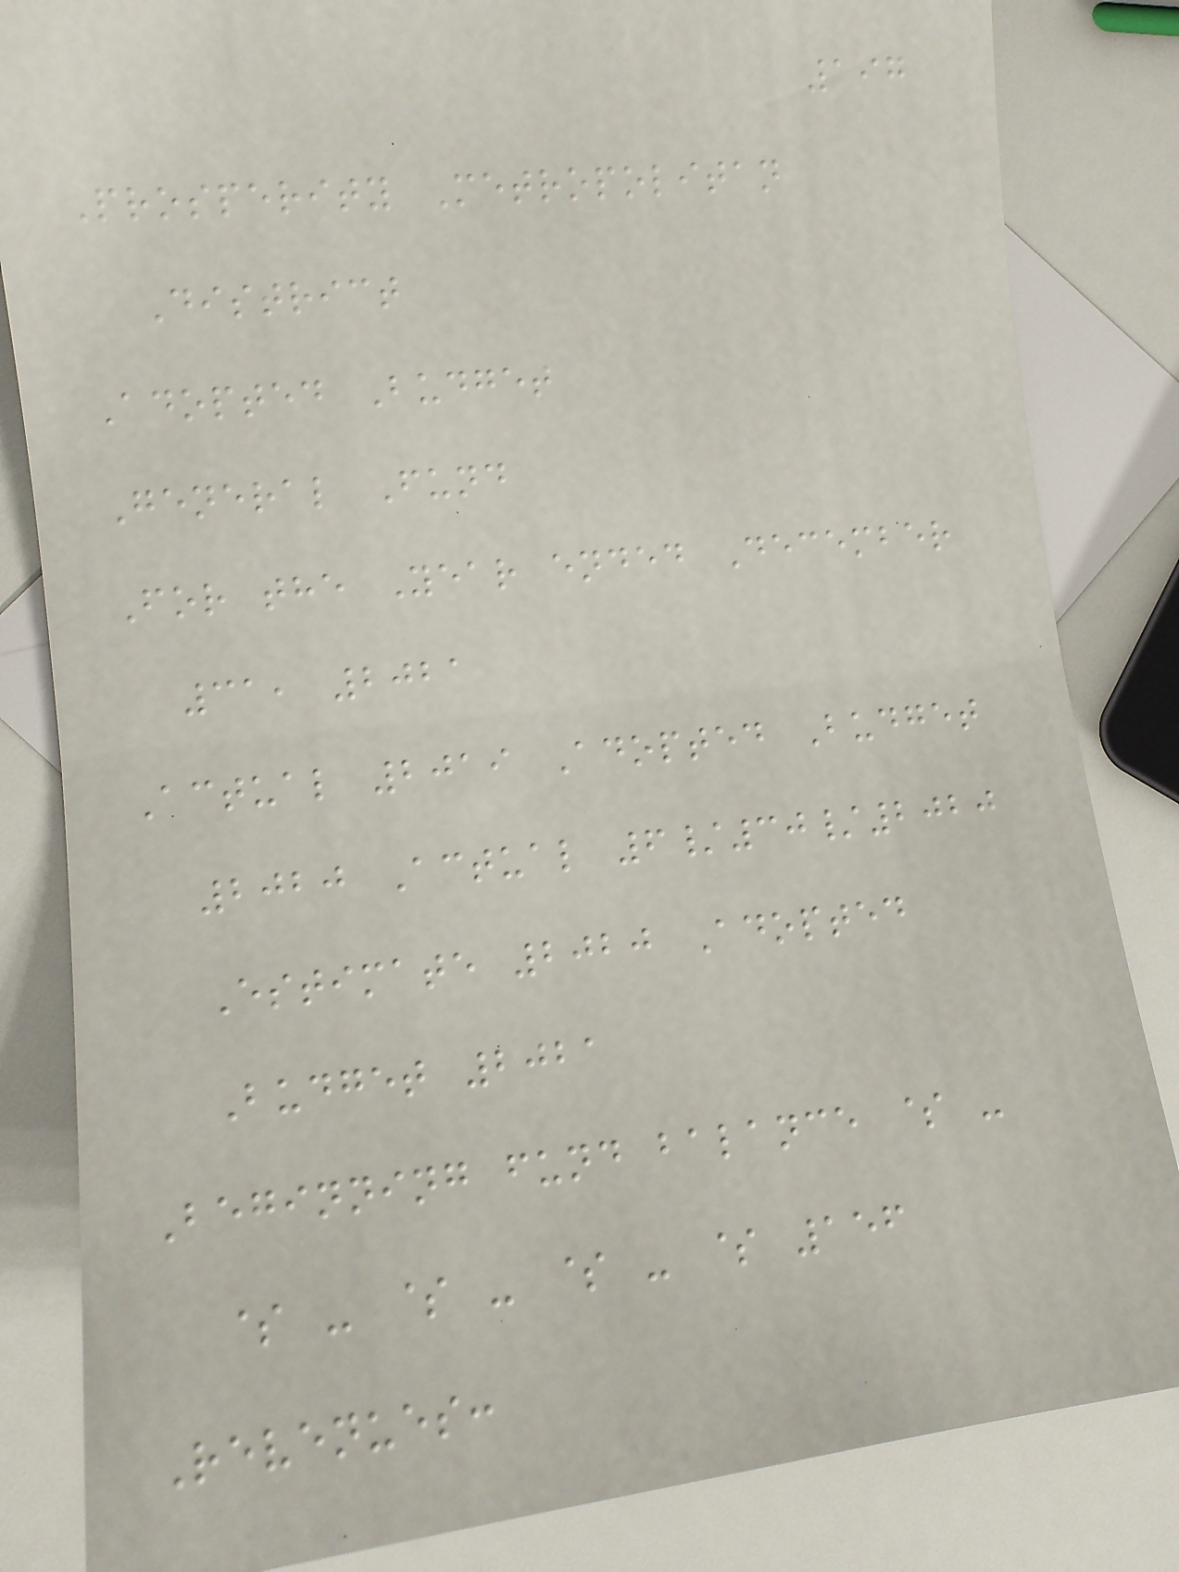197
Prosperity Metropolitan
District
Adopted Budget
General Fund
For the Year ended December
31, 2021
Actual 2019 Adopted Budget
2020 Actual 6/30/2020
Estimate 2020 Adopted
Budget 2021
Beginning fund balance $ -
$ - $ - $ - $ 156
Revenues:
